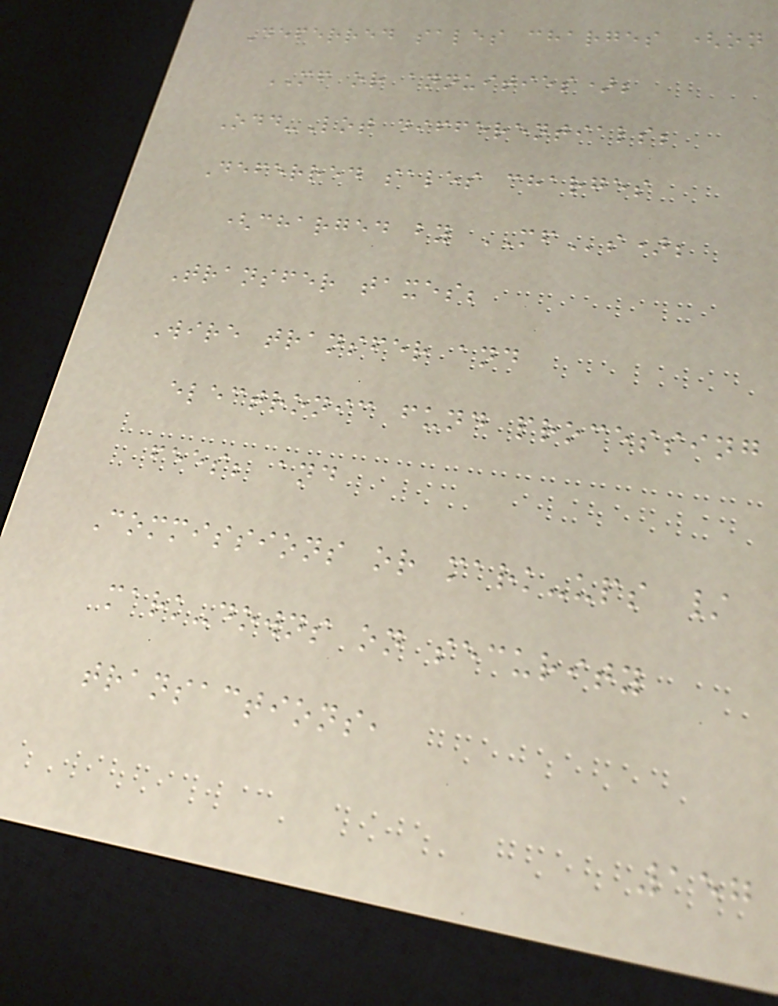Deferred sales charges (on
MF or annuities);
Odd-Lot differentials;
Deferred sales charges
(charged by MFs);
Transfer taxes;
Wire transfer and
electronic fund processing
fees; and
Commissions or mark-ups /
mark-downs on security
transactions,
157
